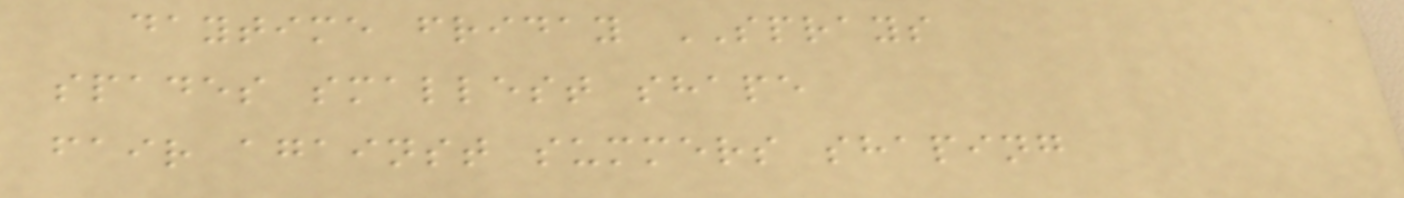daytime friday SPRAYS
spades smallest shape
fair against summers shaping
